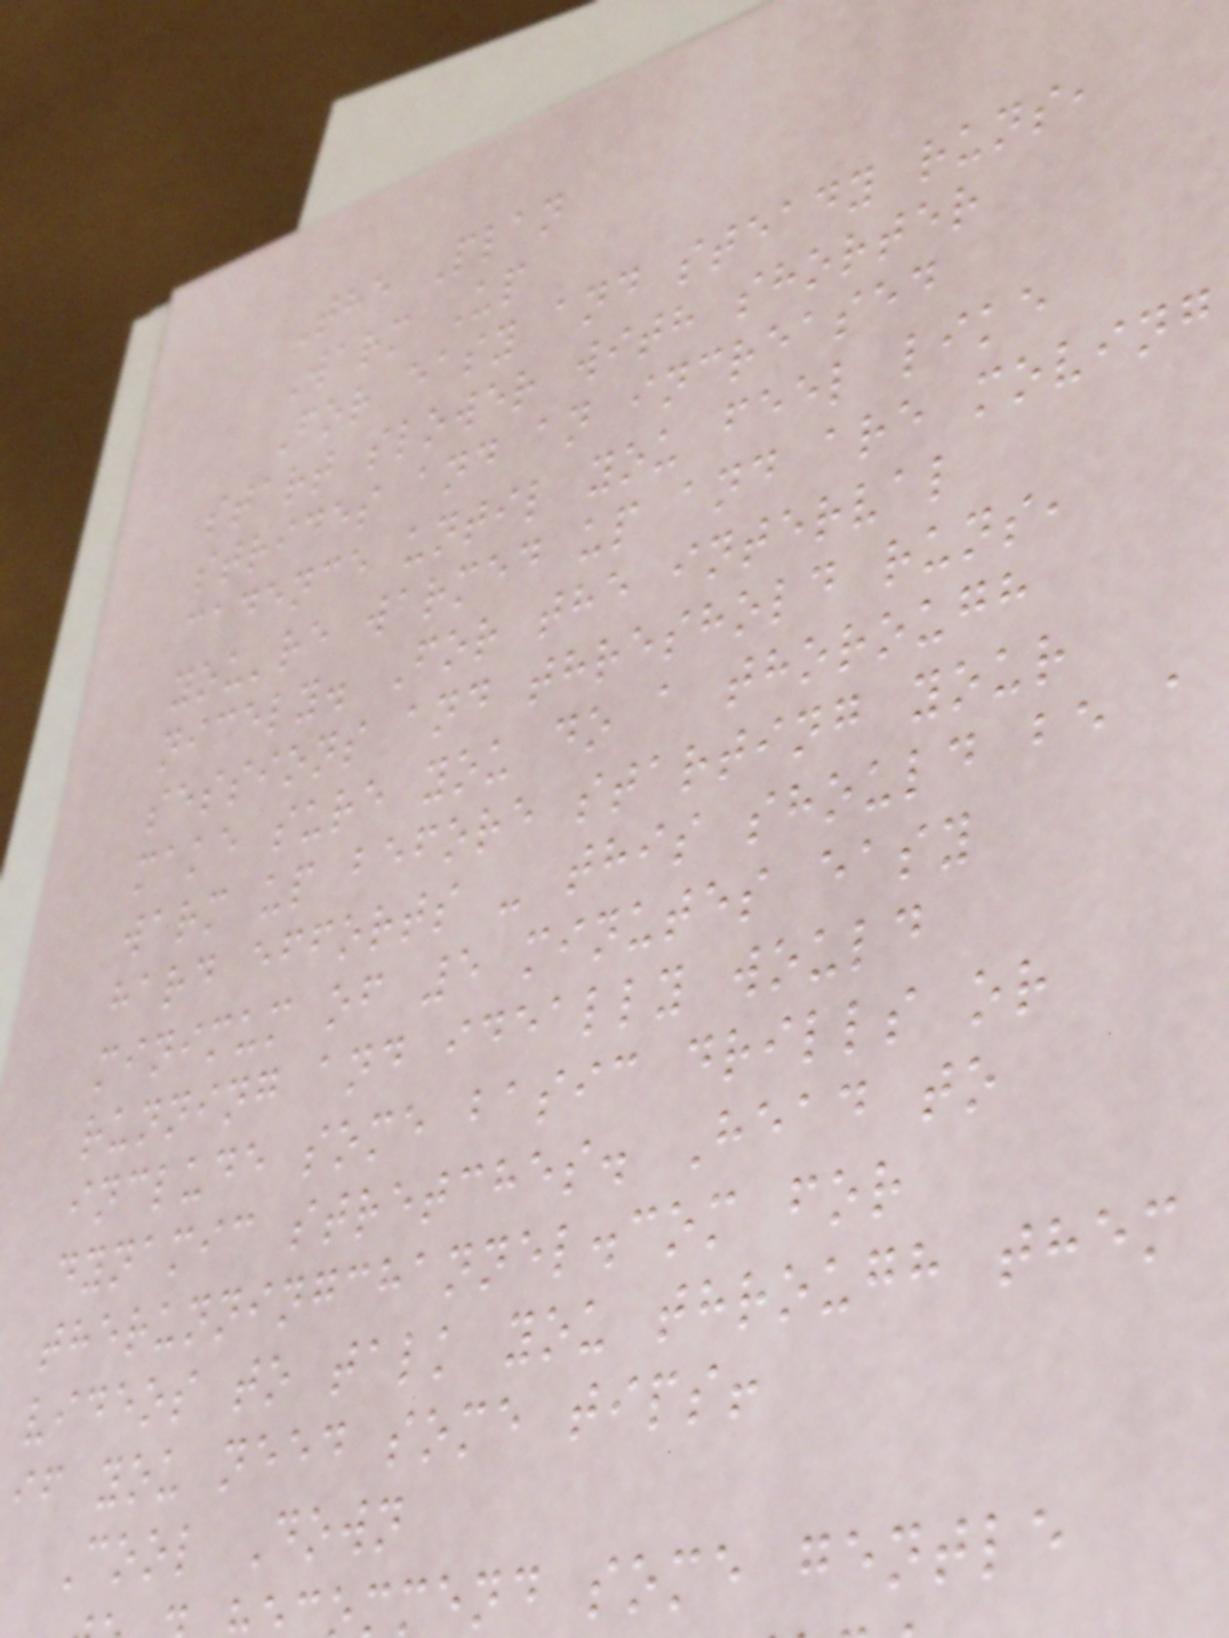The Plan
Warm Up
For easy and steady runs,
start slower with shorter
strides and an increased
cadence until you feel like
you're warmed up and are moving
nicely. For the interval
sessions and threshold runs,
make sure you do a thorough
warm up before starting your
hard efforts - this should be a
minimum of 5 minutes easy
running and ideally would
include some basic drills or
dynamic stretches. Head to
therunningchannel.com for
videos to talk you through them
if you need some tips!
Cool Down
mend some gentle
